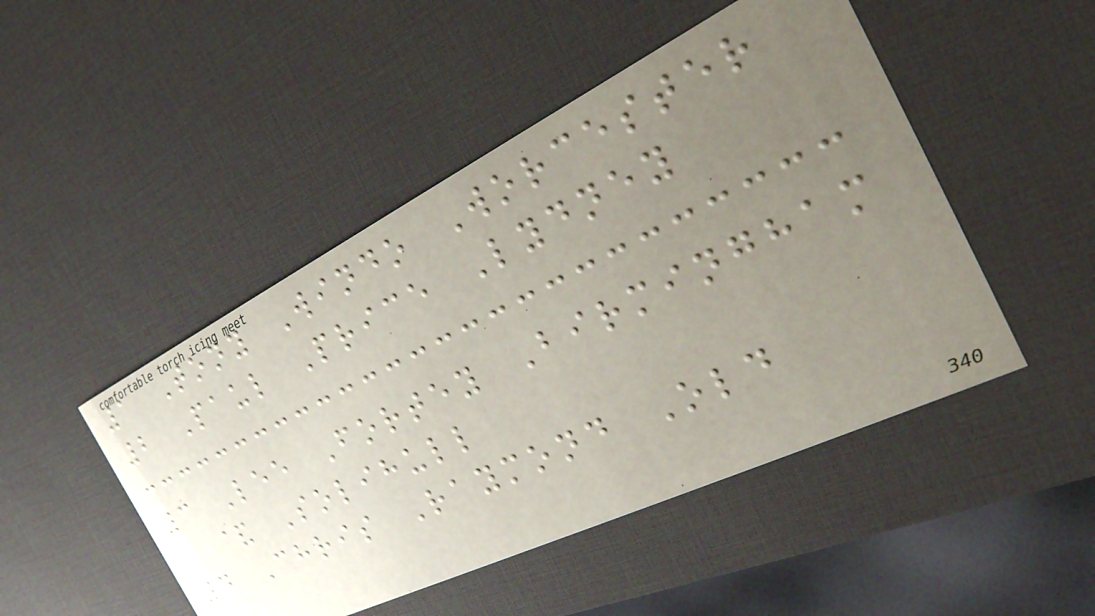1 Tony Windo Worcester
2 Paul Price Lydney
3 Lee Fortey Birmingham
& Solihull
4 Chris Raymond Old
